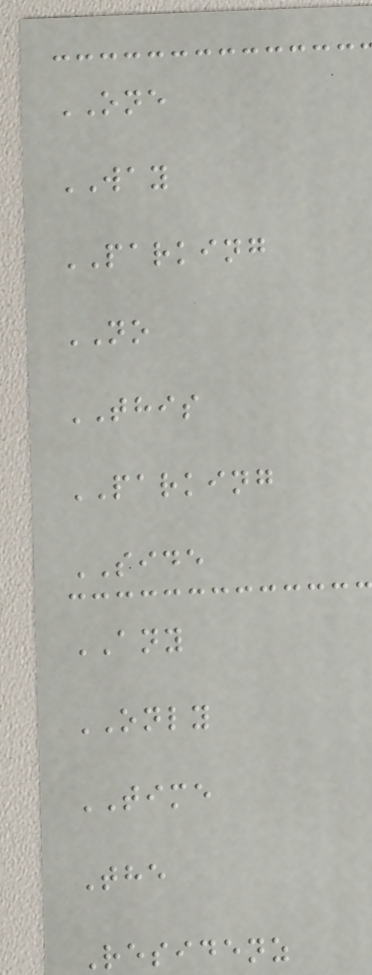ONE
WAY
PARKING
NO
THIS
PARKING
SIDE
ANY
ONLY
TIME
The
Residenz
